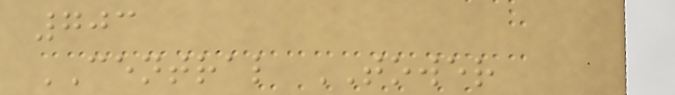703
CENTRAL TOWER
